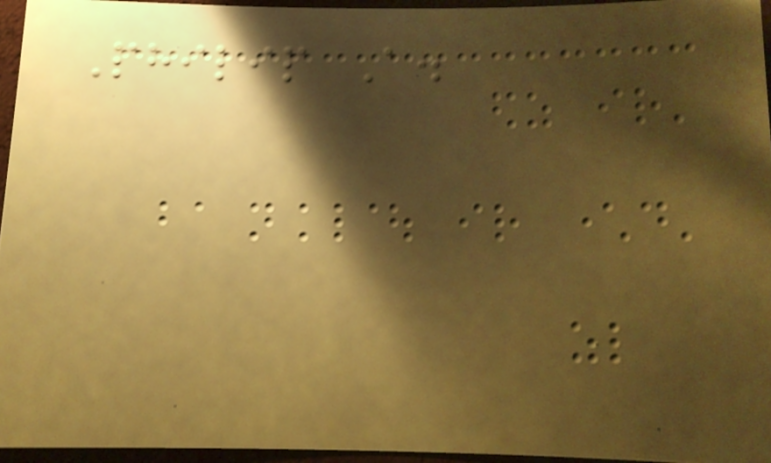Philip A.
